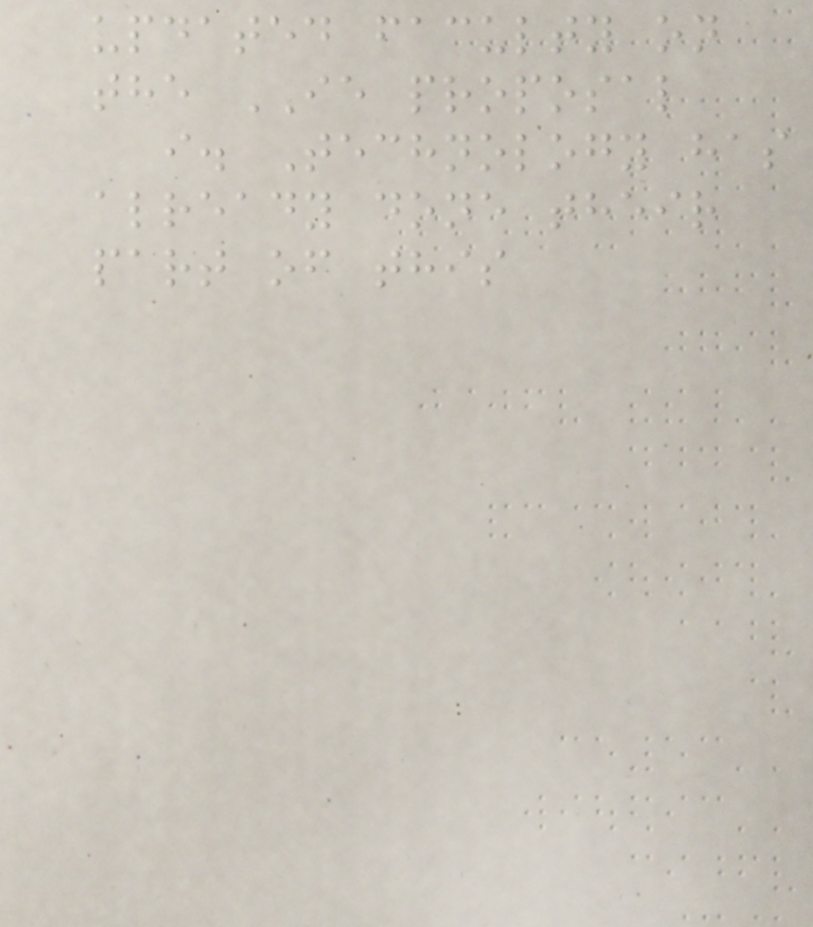updated faculty on
the IE proposal
i. Technology has
already done their
part of this
